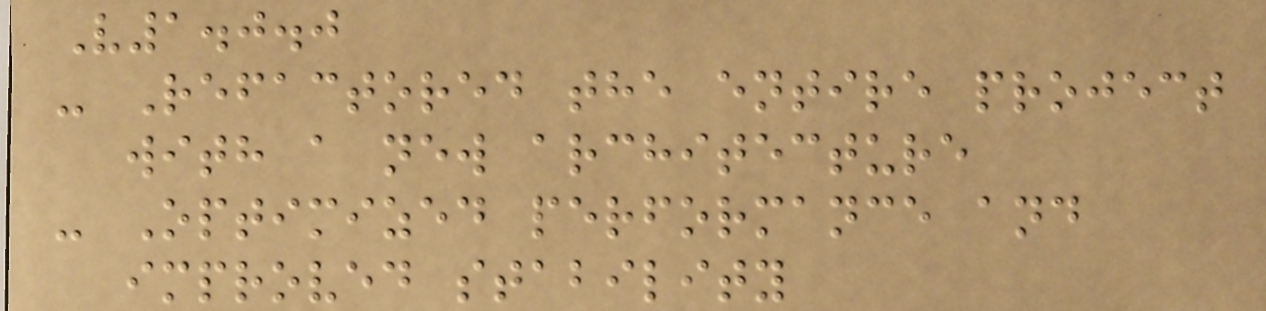V1.0.0
- Refactored the entire project
with a new architecture
- Optimized performance and
improved stability
